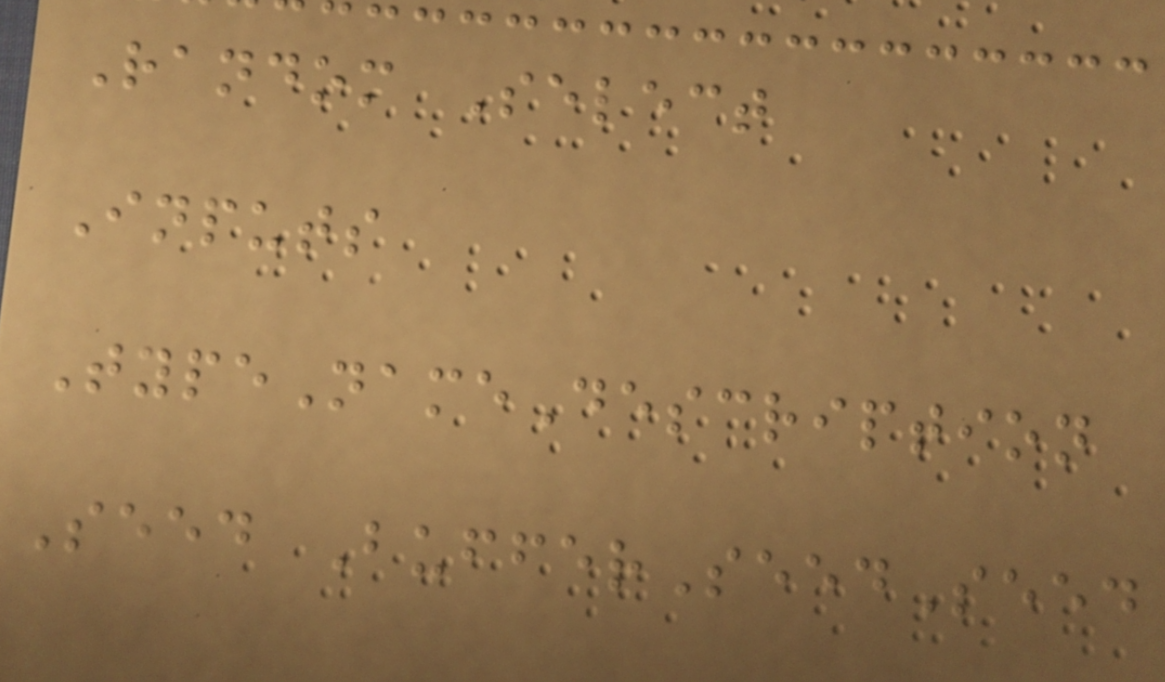Random Select
Inputs
TypeNameDescription
Seed BufferSeedSeed
